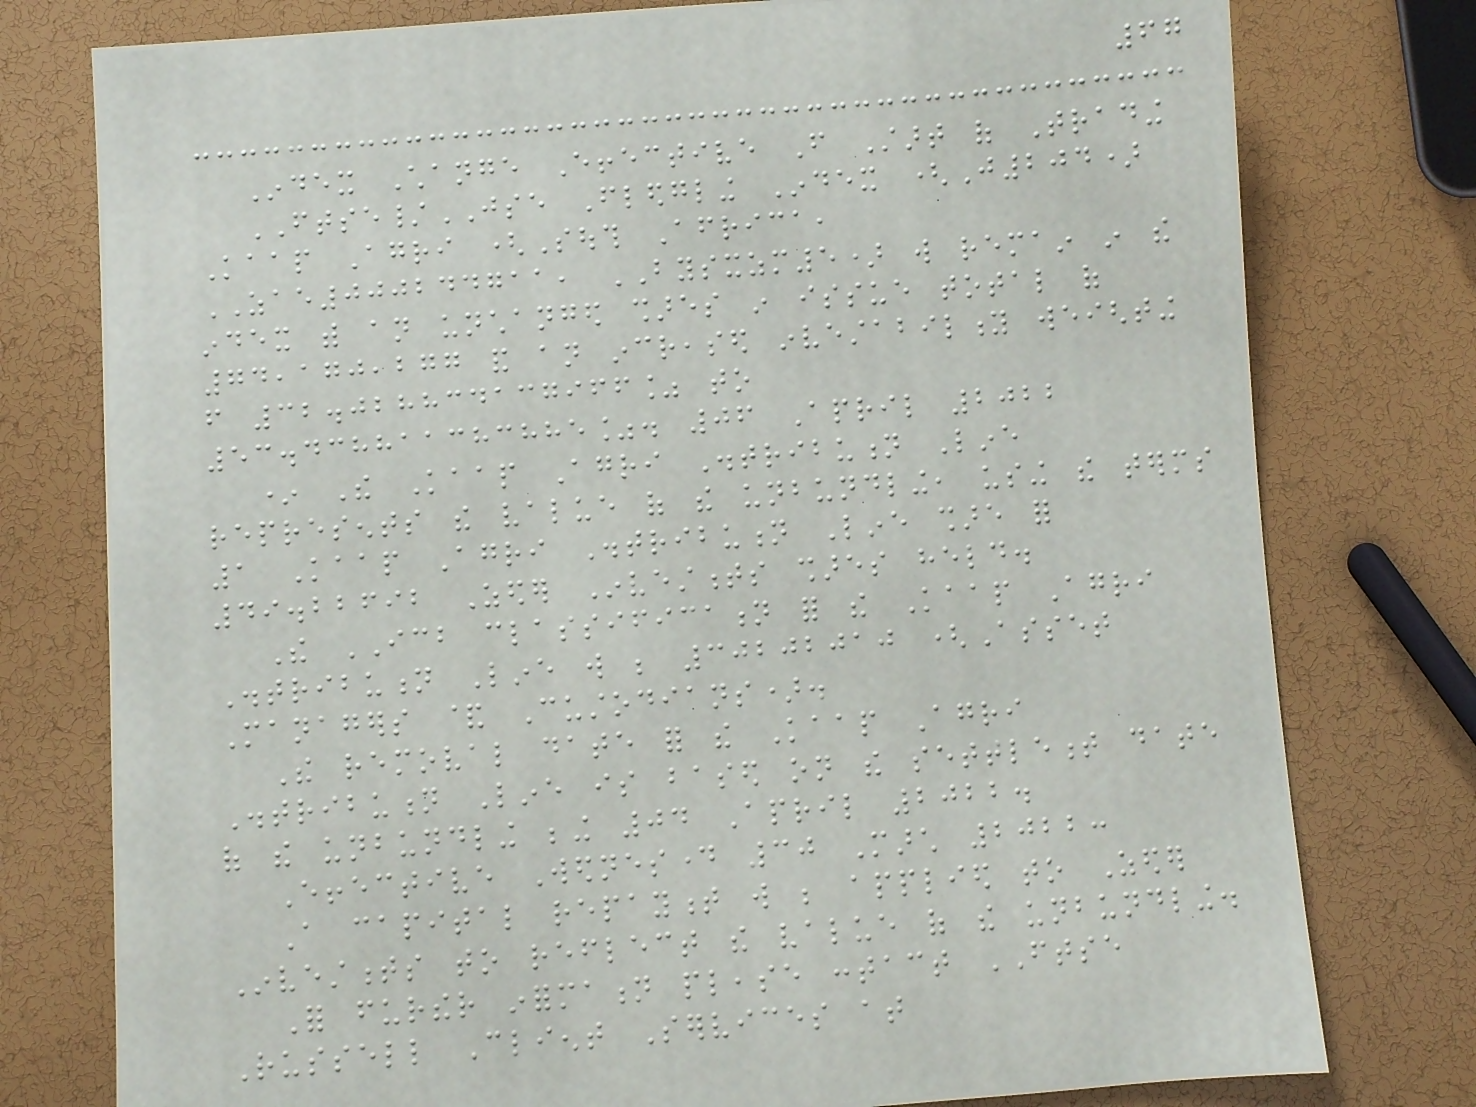67
Index Change Effective From Start of Trading
FTSE/JSE Fledgling Index (J204)
Kaap Agri (South Africa,
ZAE000244711, BYSXZM5) will remain in the
index with an unchanged shares in issue total of
74,170,277 and an increased investability weighting
from 32.028834137966% to
53.438811383885%. 06 April 2022
* The Kaap Agri Distribution Line
represents the value of the unbundling, using the terms
1 Kaap Agri Distribution Line share for
49.22692 Zeder Investments shares held.
The ICB classification for the Kaap Agri
Distribution Line will be 30202010 (Asset
Managers & Custodians).
The removal date for the Kaap Agri
Distribution Line is based on the settlement date
of the unbundling being 04 April 2022.
Effective Wednesday 30 March 2022:
A capital repayment will be applied to Zeder
Investments to reflect the value of the unbundling.
For further information please contact FTSE
Russell Client Services at
